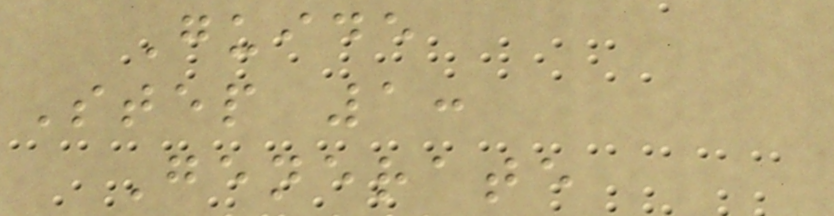Guide
Step 1:
Generate
